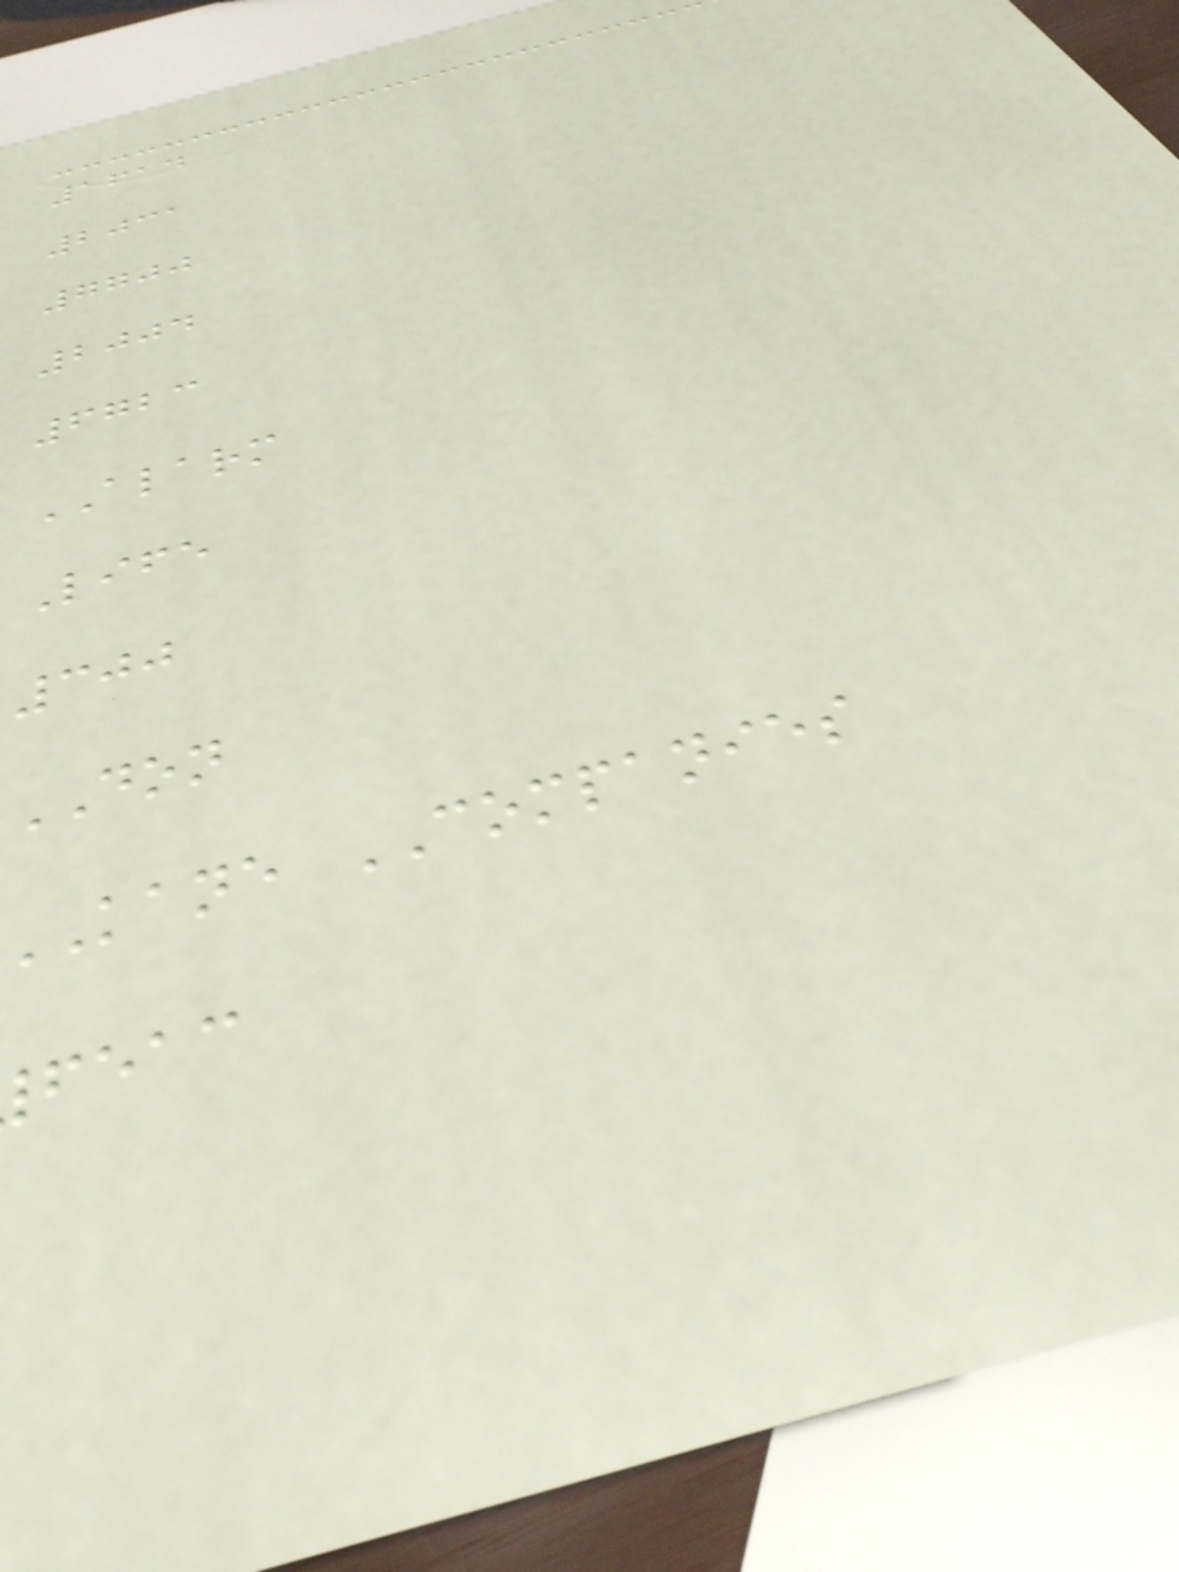1614
2031
7700
2004
6723
ALARM
Life
300
DON
kane COMPANIES
feac
